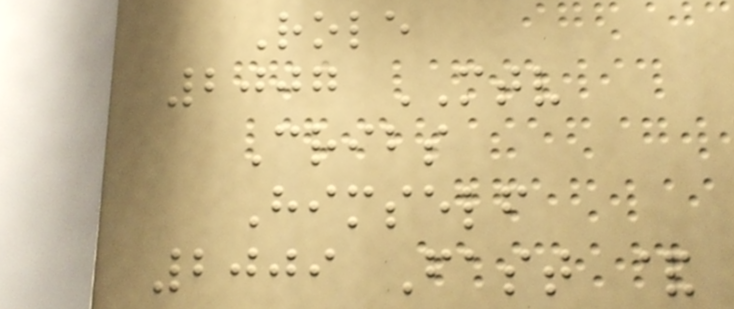Role
2007 MTV
Cribs
Himself
2009 Fast &
